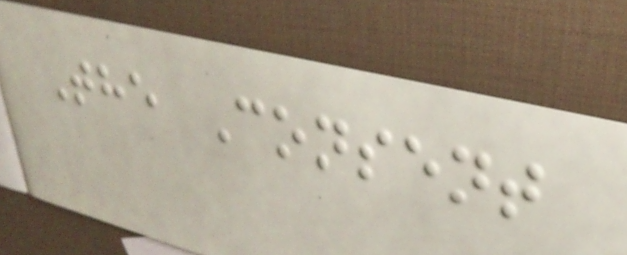The Consent
